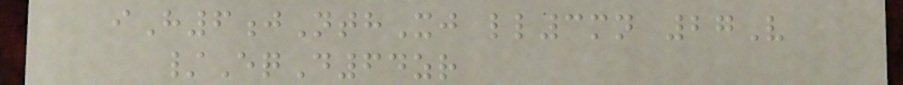iH6jNthXj ll3mn 27V
/EqD64zr
